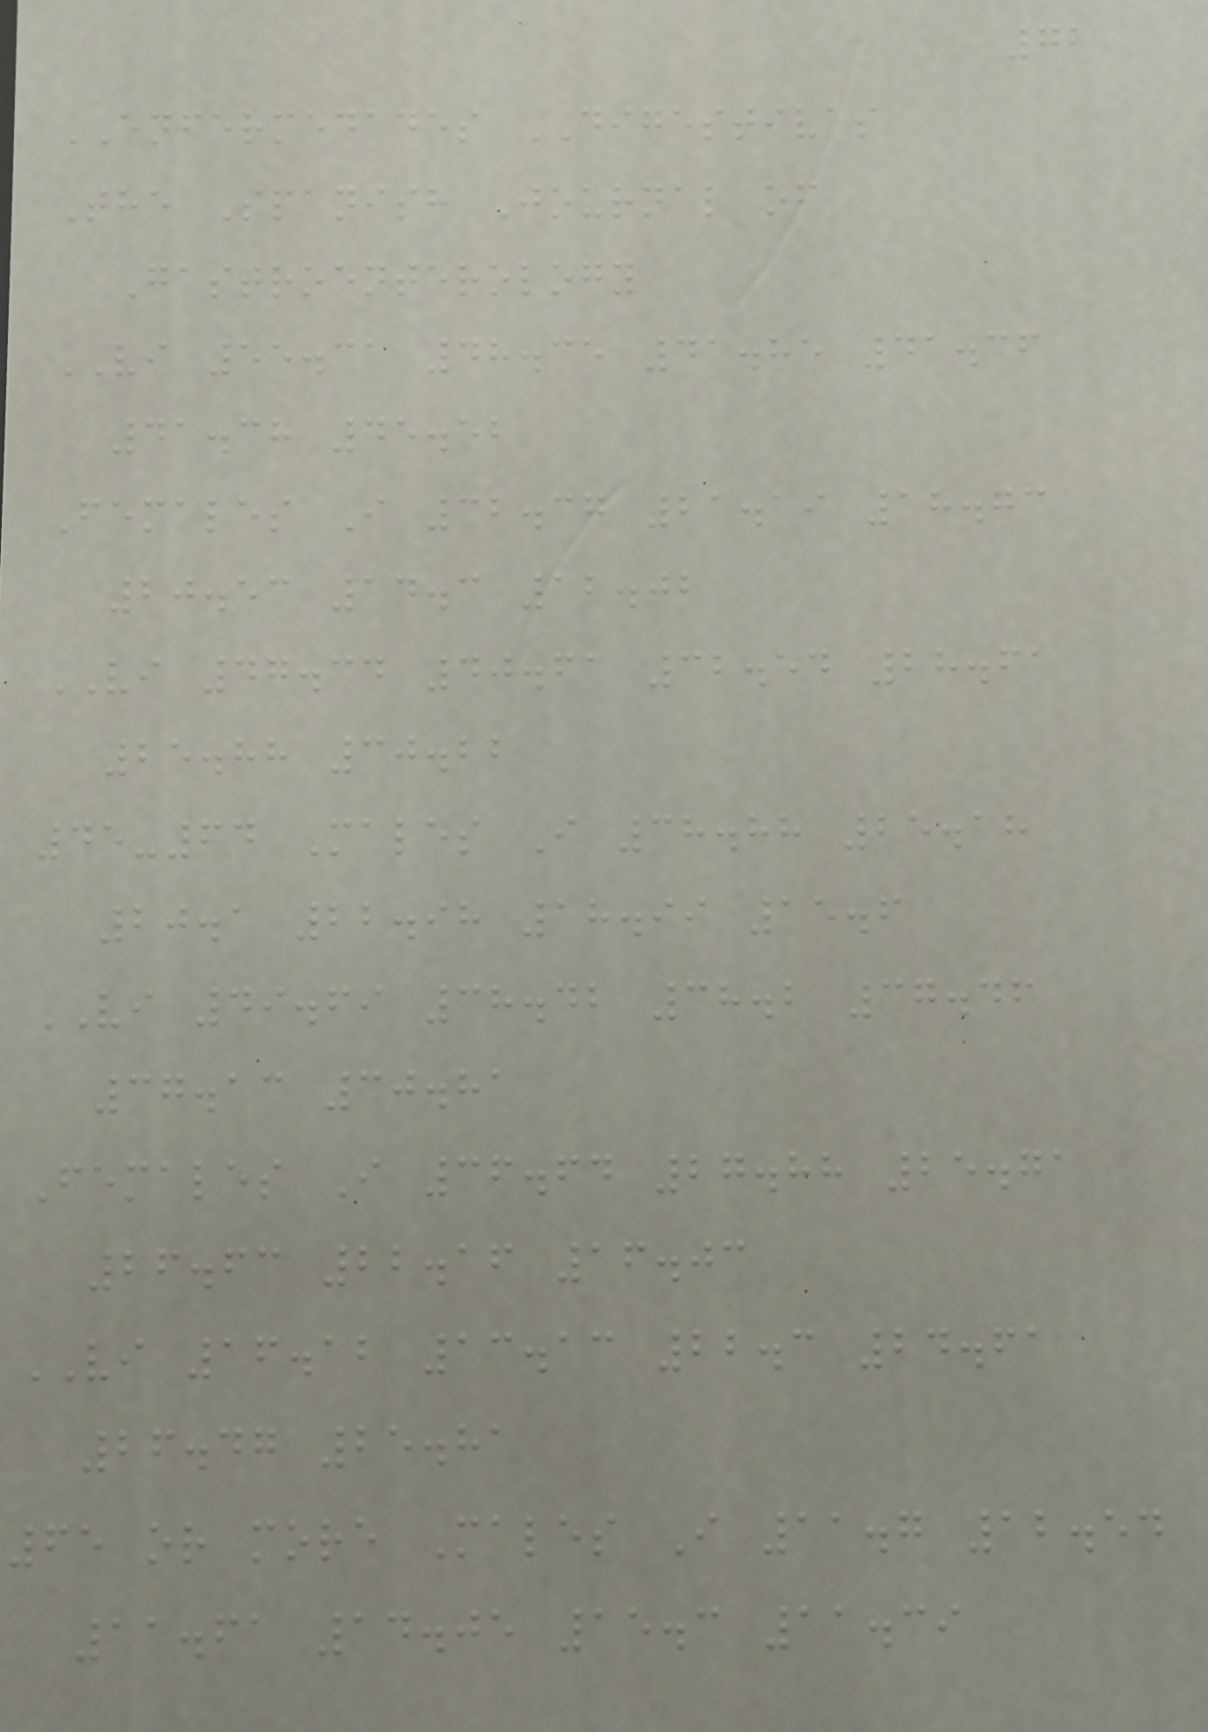72
ENFERMEDADES DIGESTIVAS
The Spanish Journal of
Gastroenterology
VI 55.31 48.35 41.85 41.36
41.38 45.52
Females I 32.37 21.19 18.73
20.53 14.3 12.02
VI 47.34 40.61 32.54 28.61
25.88 30.22
45-64 Males I 38.88 25.18
20.1 22.98 18.99 15.6
VI 49.69 38.42 38.2 37.46
37.13 30.81
Females I 36.64 27.88 25.71
26.63 22.16 16.03
VI 16.12 13.13 22.3 24.61
26.47 25.81
65 or more Males I 11.7 12.54
11.61 14.05 15.3 11.39
